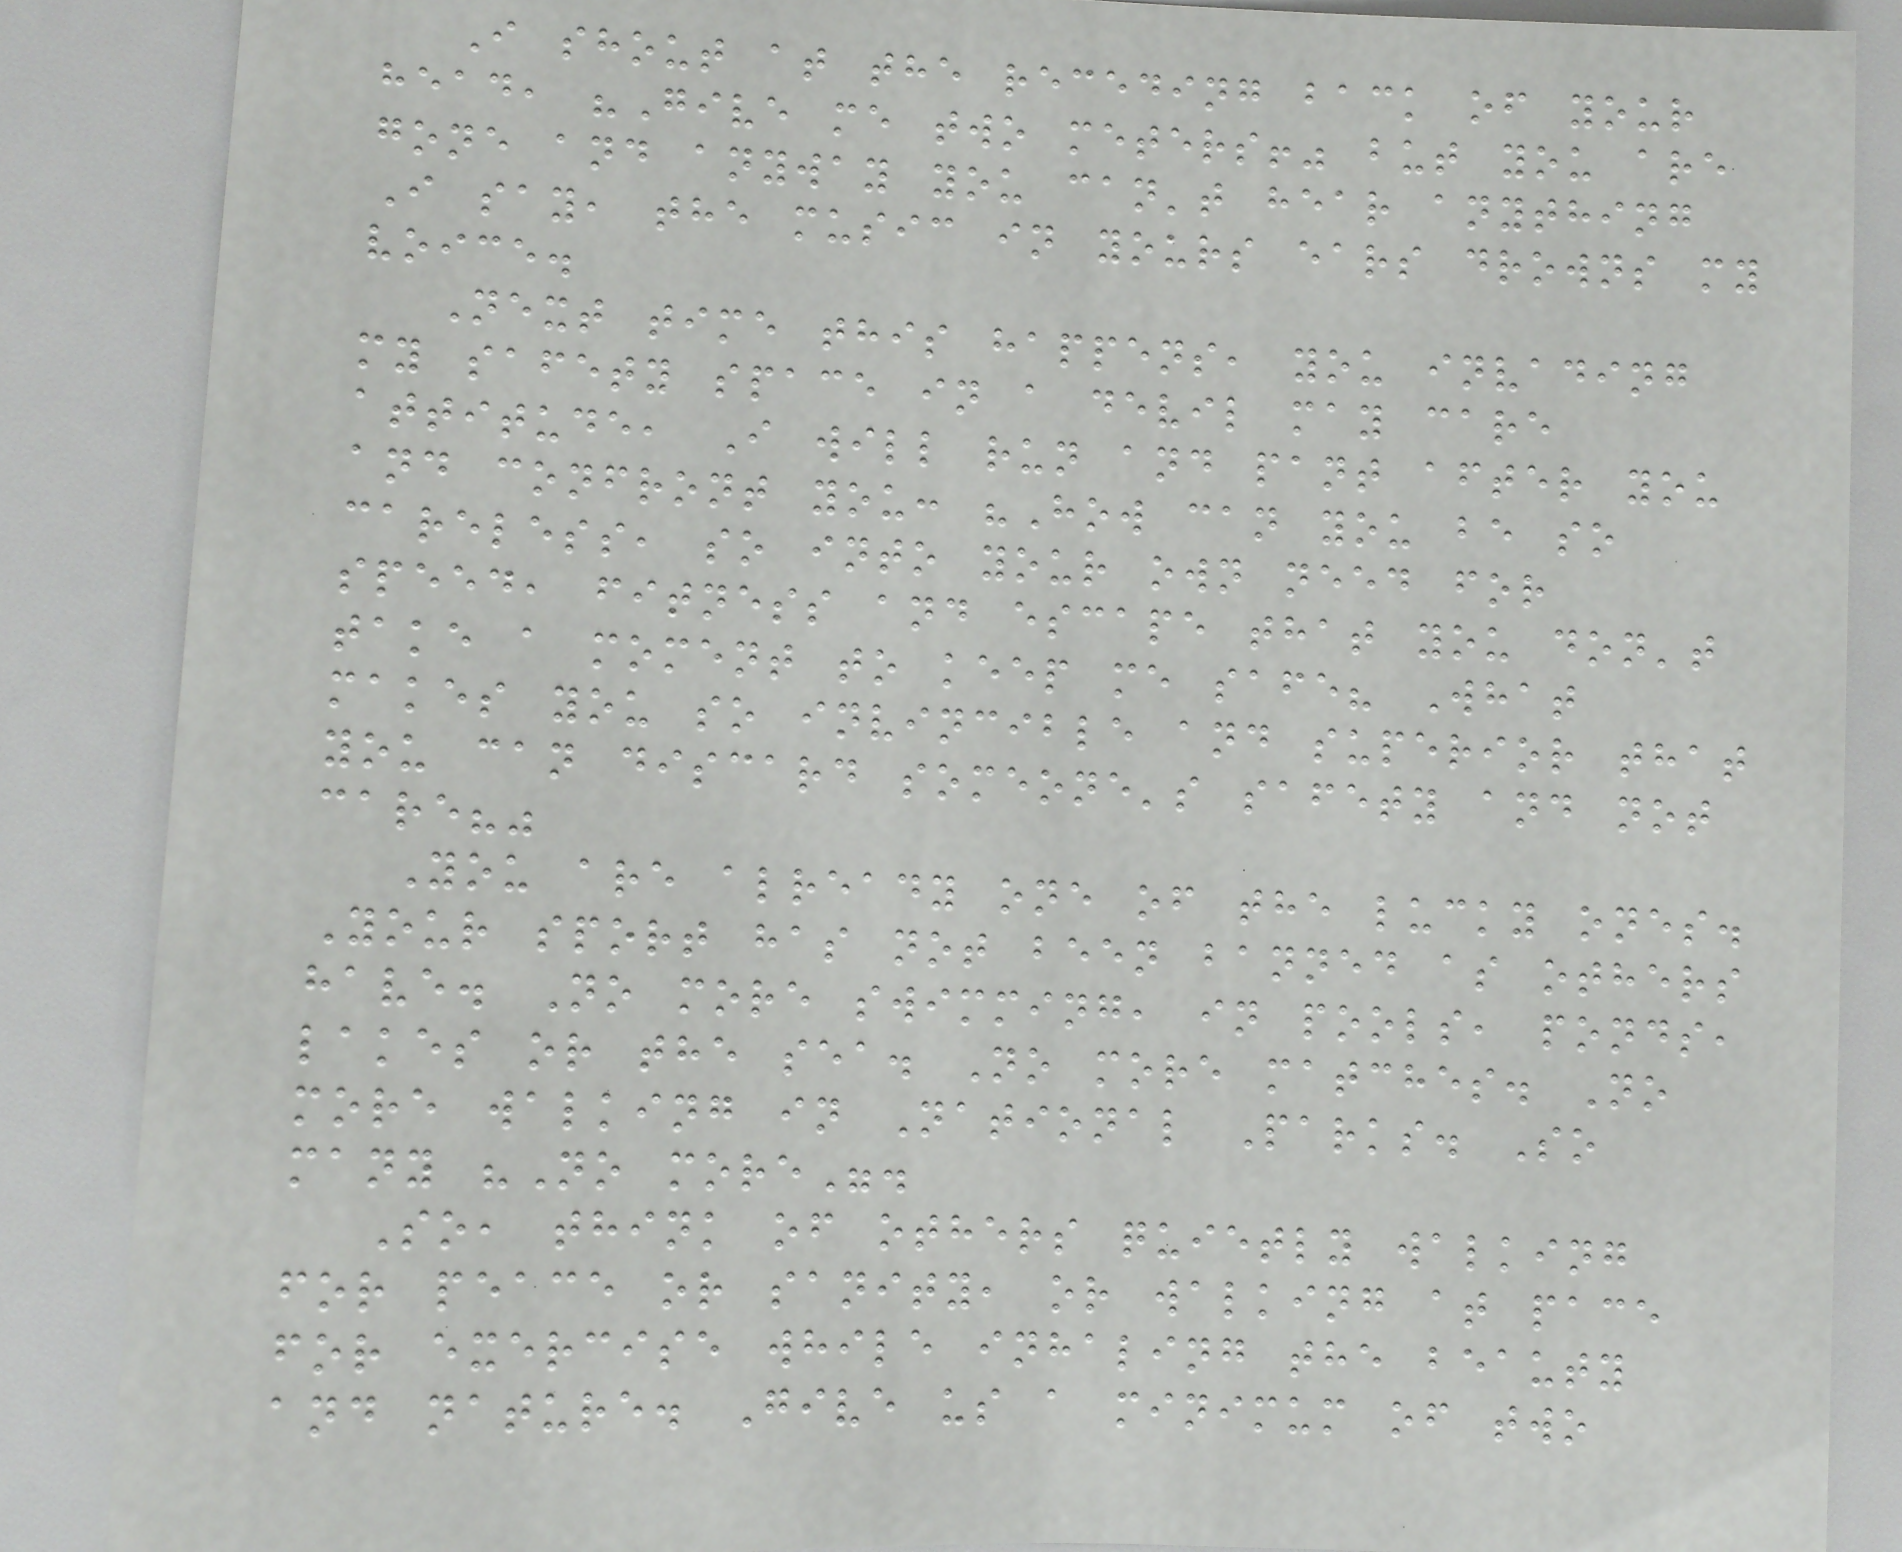I shout at the receding back of your
head, "Give me two meters!" but you are
gone and anyway you can't hear anything
I say, the music in yours ears drowns my
voice.
Next time this happens, you invading
my safety space in a devil may care
attitude, I will run and pant after you
and confront you: "How can you be so
careless, so into your own need for
speed, fitness and escape that you don't
take a moment to keep me safe? What
makes you so invincible and superior that
you can discard someone's safety and not
care?"
You are already one of the lucky ones.
Your sport has not been banned as others
have. No more swimming, in pools, ponds,
lakes or the sea. No more matches. No
more walking in National Parks. So
many "No more".
So, think of others quietly walking
for peace or sanity, or walking at pace
for exercise while inhaling the beauty
and nature. Give us a minimum of two
